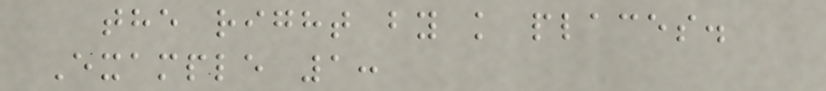the right by k places.
Example 1:
